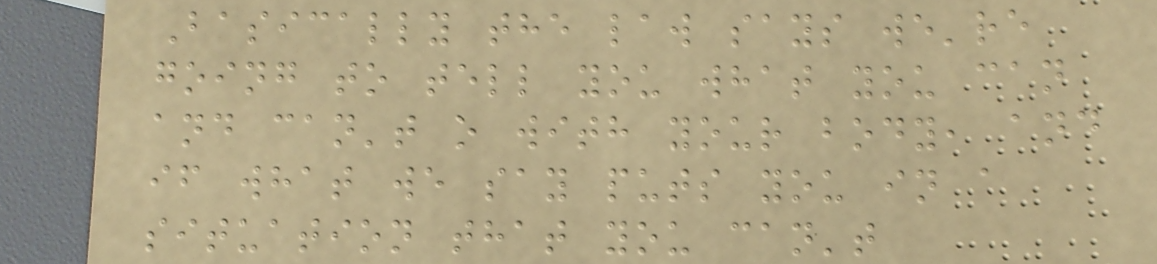Basically the law says we're
going to tell you what you can
and can't o with your body, and
if what we say puts you in a
situation that you can't
